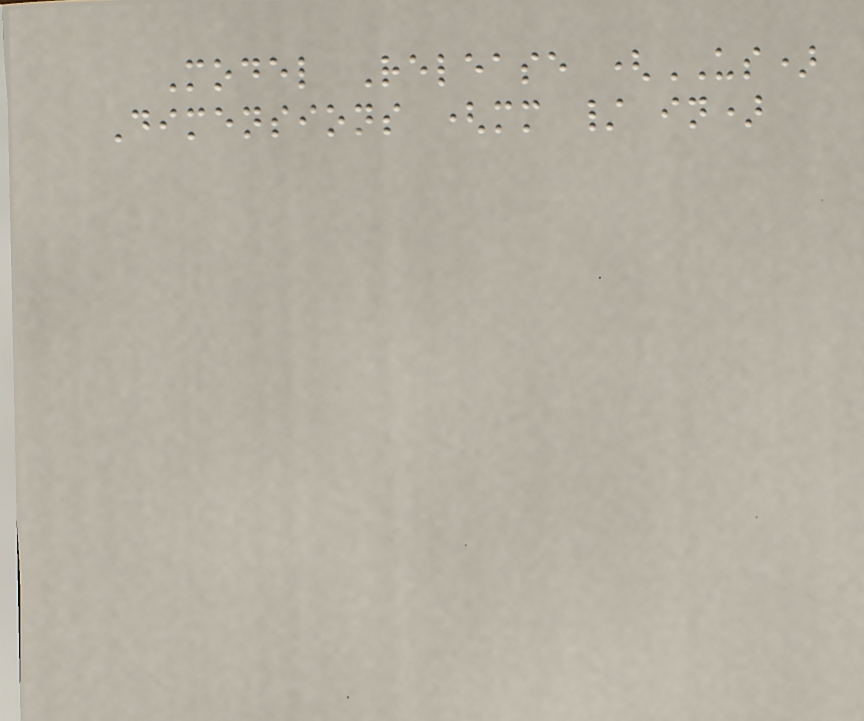Model Release (US)
Dimensions (mm / in)
